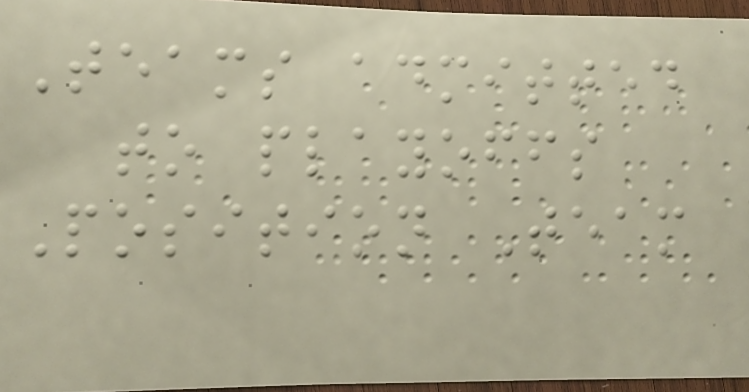Teams admitted
to playoffs
Position Team
